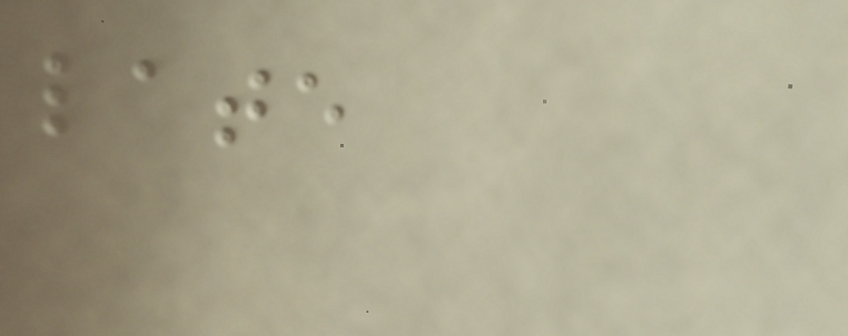late
